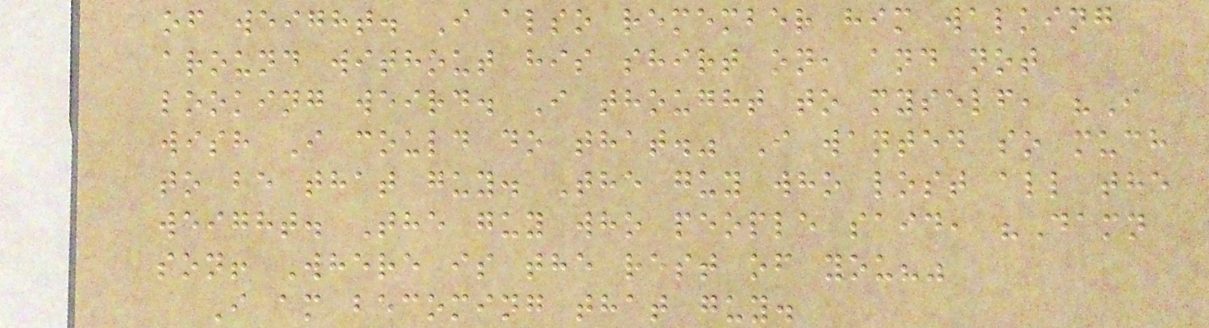of weight. I also remember him walking
around without his shirt on, and not
looking weird. I thought to myself, "I
wish I could do that." I wanted so much
to be that guy. The guy who lost all the
weight. The guy who people said, "Damn
son! Where is the rest of you?"
I am becoming that guy.
